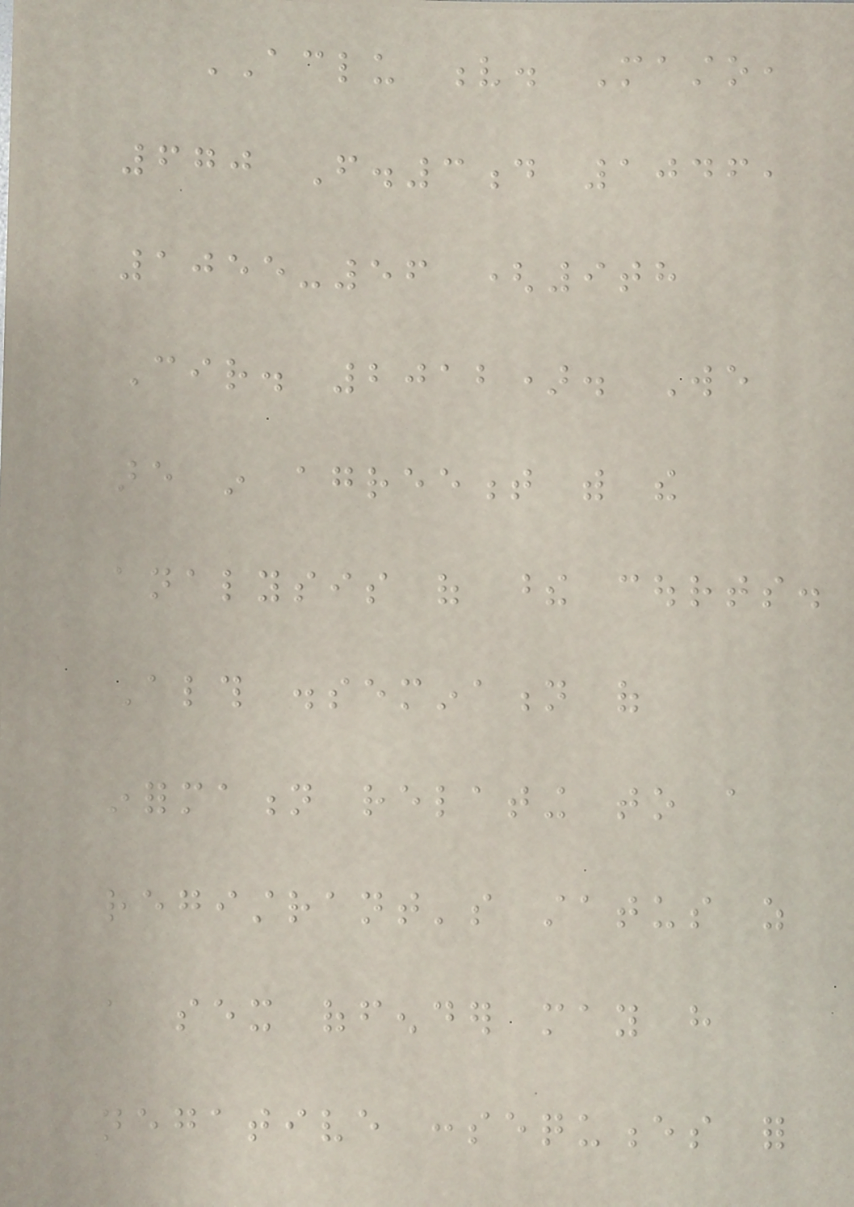ACLU v. Masto,
670 F.3d 1046,
1055-56 (9th
Cir. 2012). We
are in agreement with the
analysis of these courts.
Although dissemination of
information relating to a
registrant's status as
a sex offender may have
negative consequences for
